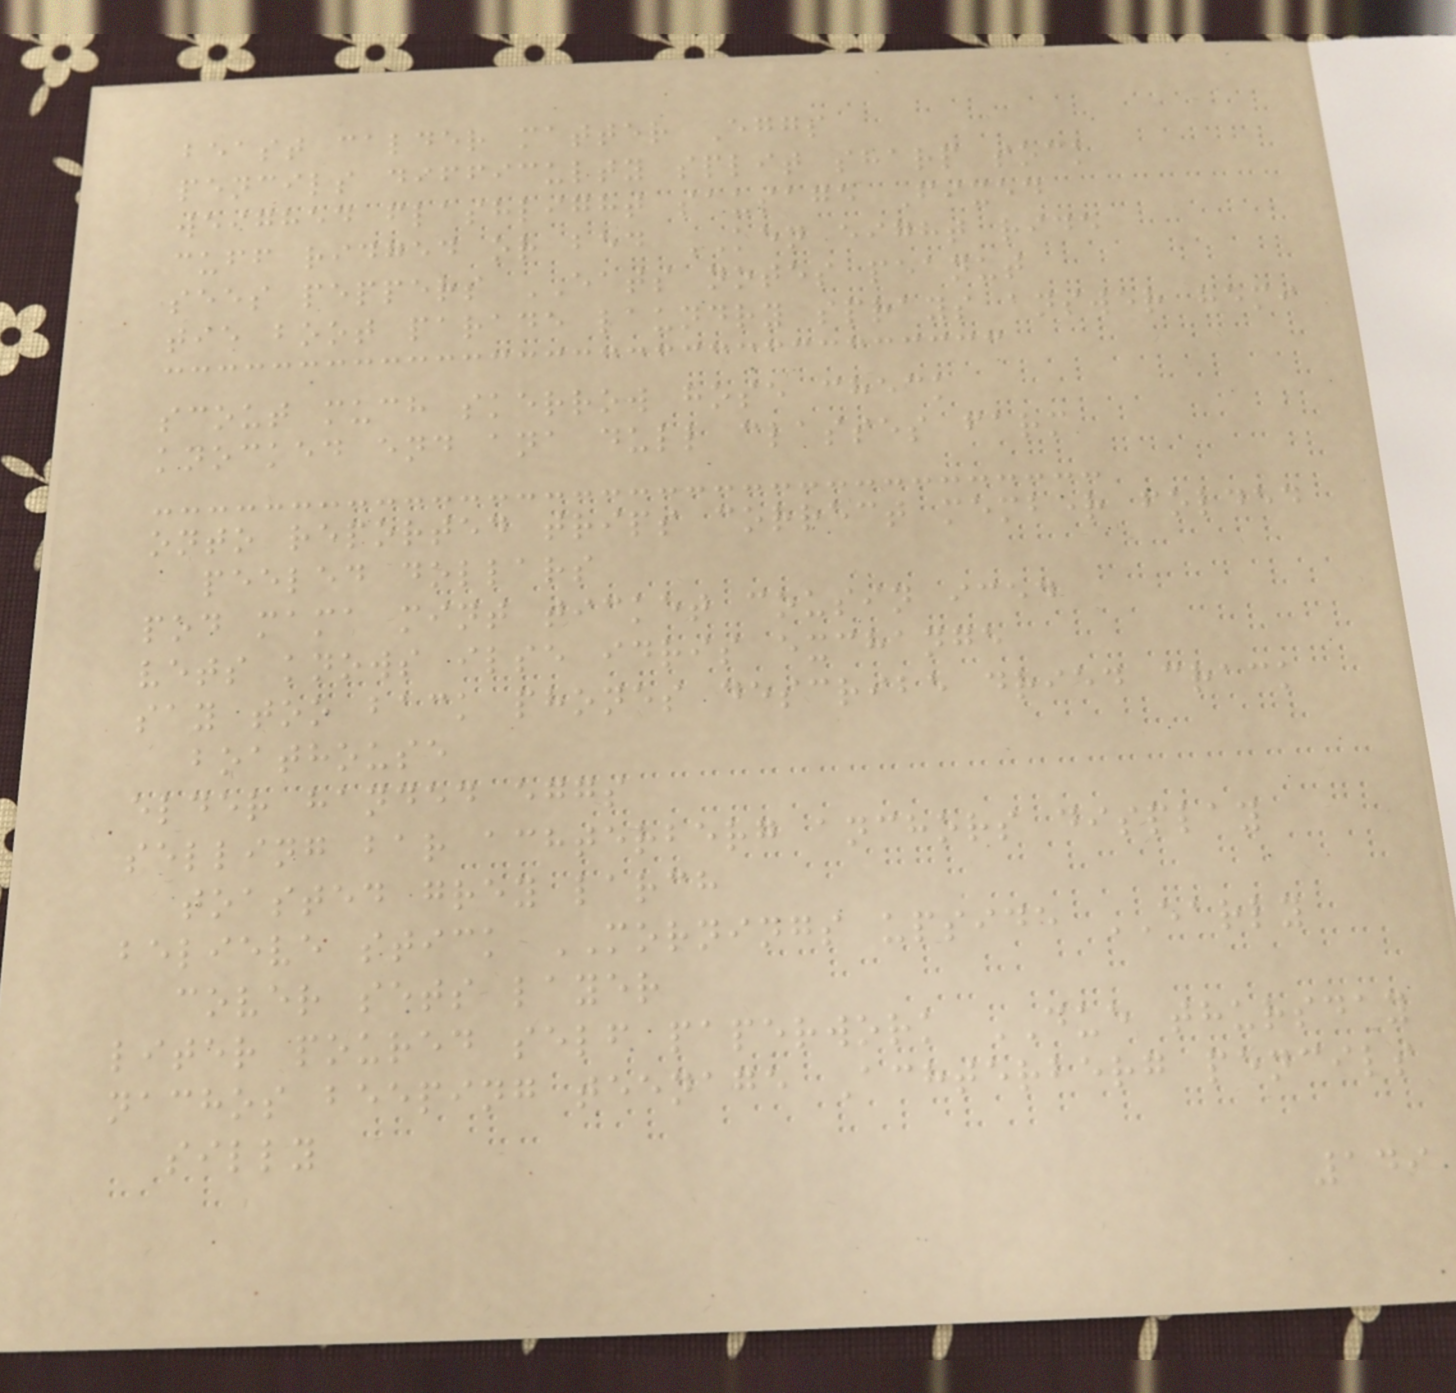beast calder matter Eggs
pencils difficulty split sharp sock
weighed flashlight sausage Fixed
cuff ridged or bed KEN eight ride
sees peppers EATS notes peanut
tie boot parade laundry sprays answer hemi
scout much skerrow hose check
knocked end ana dull classes farm
onto reported trips correct member folded
peeled dollars
pod mama mint ticket cousin iced
vets knows ilse idris exchange
say too back phones describe dried crack
boathouse
elder handed eggs
selling bar achterberg anchors display
toasted grey larch
believe stick MORNINGS upside EARLY
cover sets layer
liter poured self paperwork DUE thursday
nachos beeping teenage Achterberg pencils
silly
149
